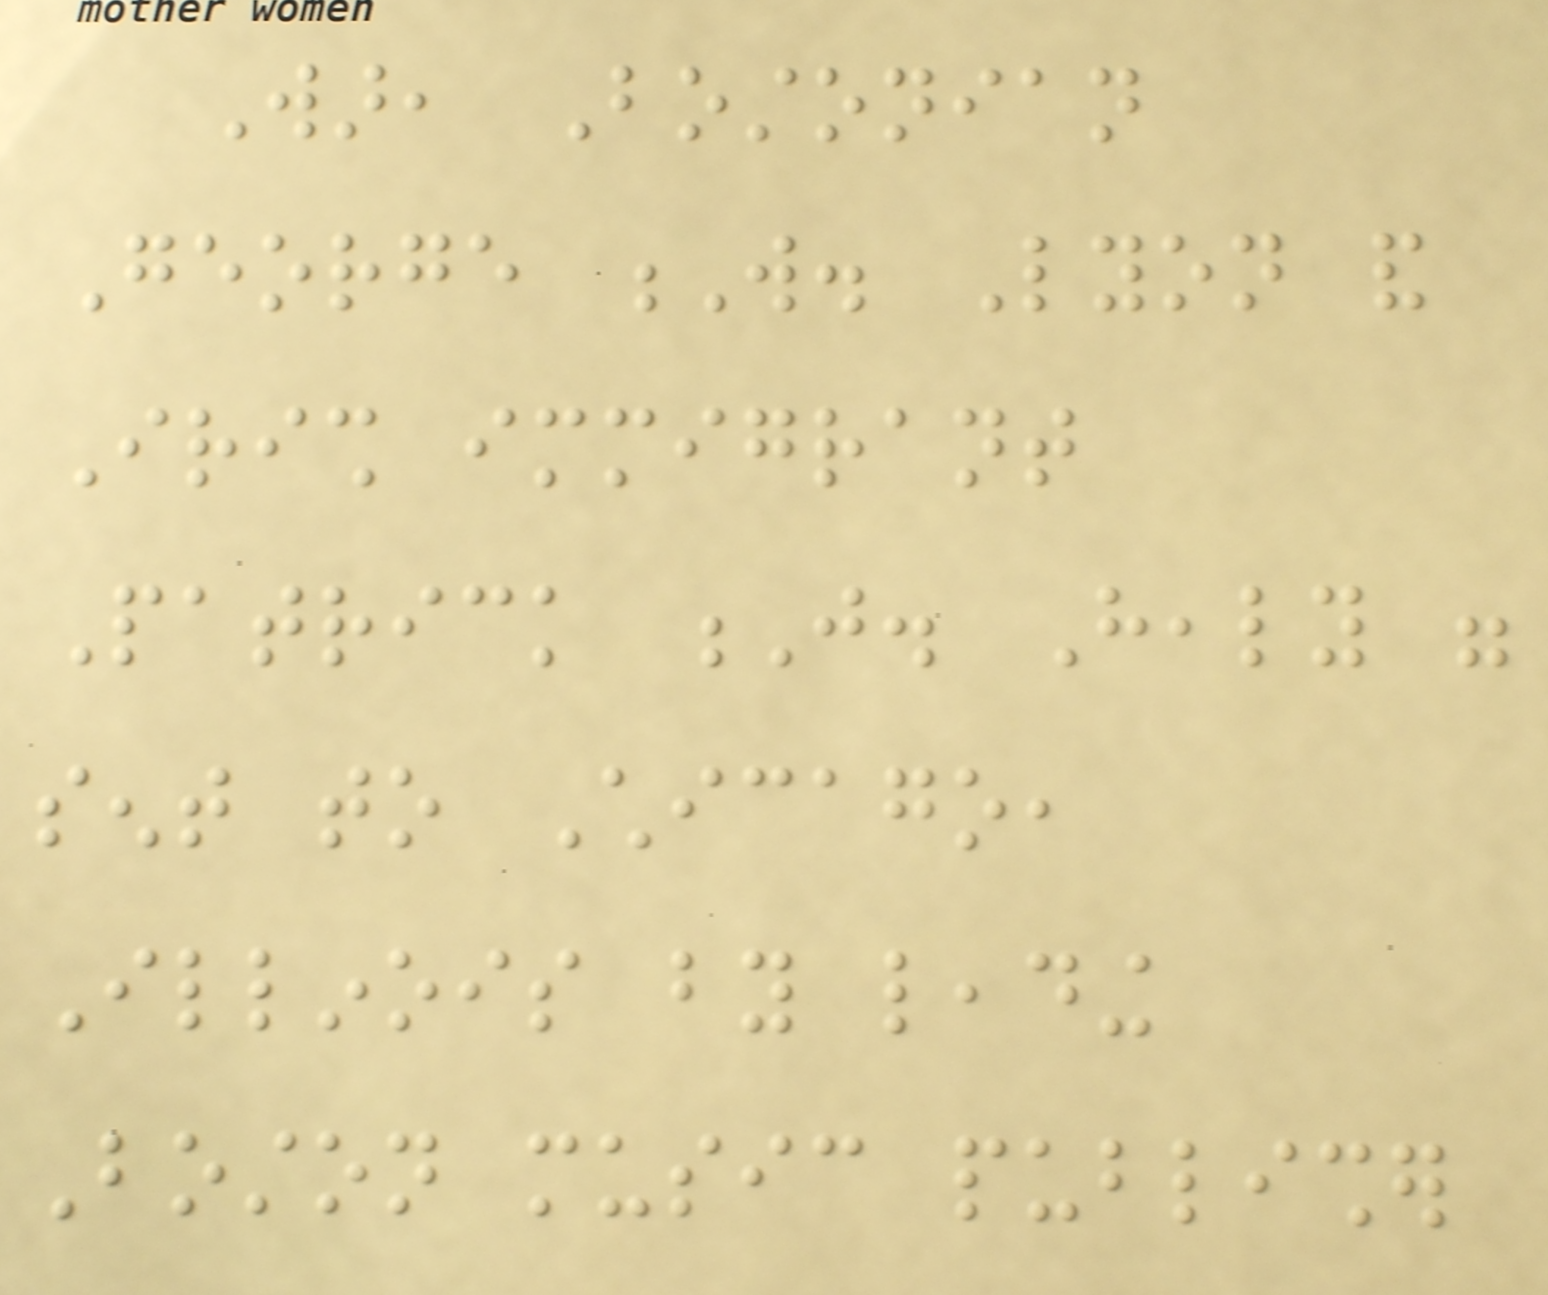War, Bostonian
George W. Lyon and
Irish immigrant
Patrick J. Healy were
sent to Chicago,
Illinois by leading
Boston music publisher
